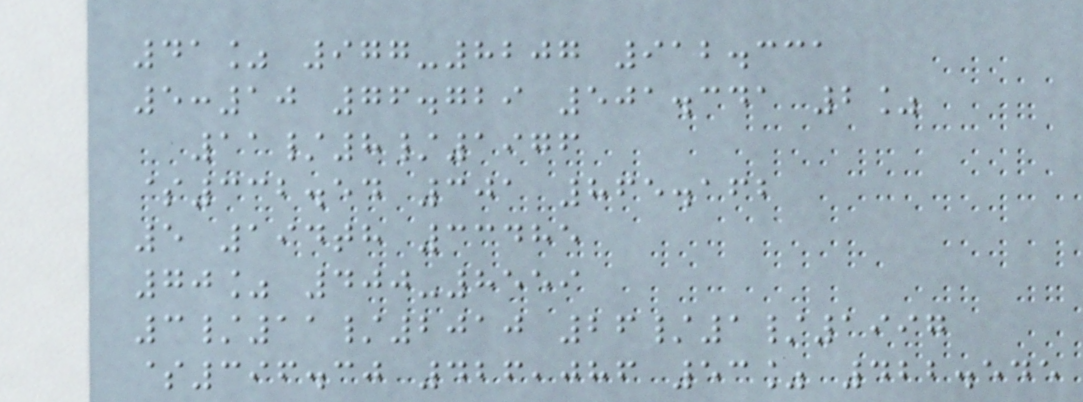41% 977-8207 912.331
5:10 76.729 501.341 2%
11/8/1976
$332.54 301 865.162
5 194th 33485
70% 400-8559
3/11/2010 26/1/1997
$396.30 426,086 53% 422.545
